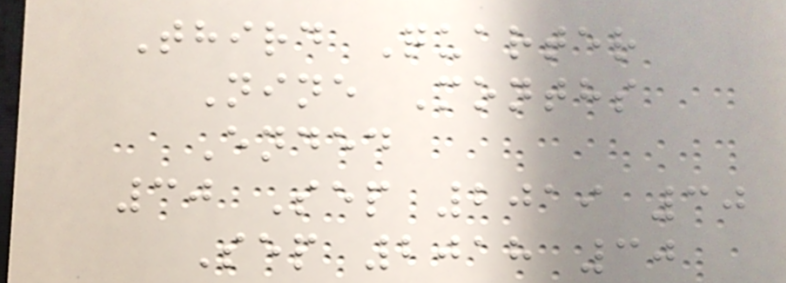Third Quarter
Nine Months
Ended
30 Sep 2019 30
Sep 2018 30
